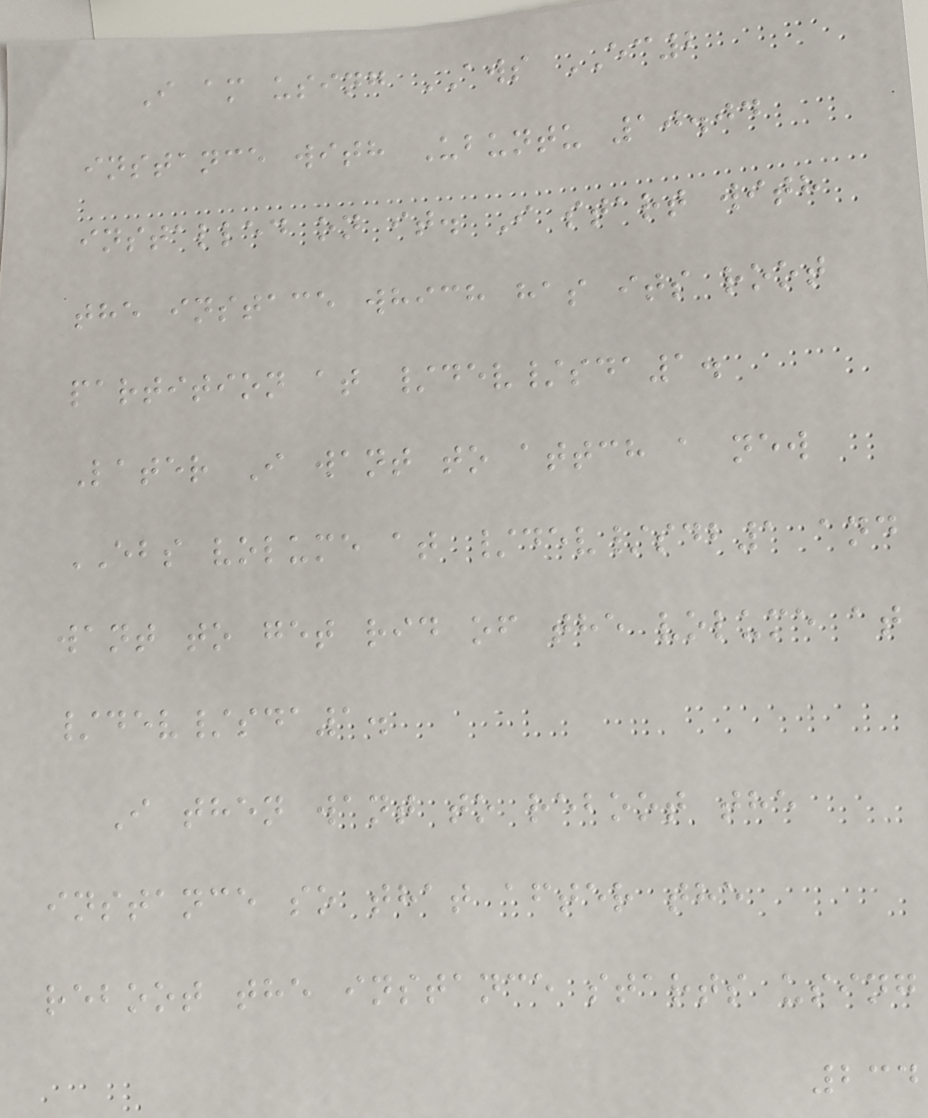I am using AWS EC2
instance with Ubuntu 10.04
installed on it. I start with
the instace which has its root
partition at /dev/sda1.
Later I want to attch a new
EBS volume at /dev/sdb1 and
want to get rid of the volume at
/dev/sda1.
I then want to reboot the
instance so that after the
reboot the instance starts using
234
